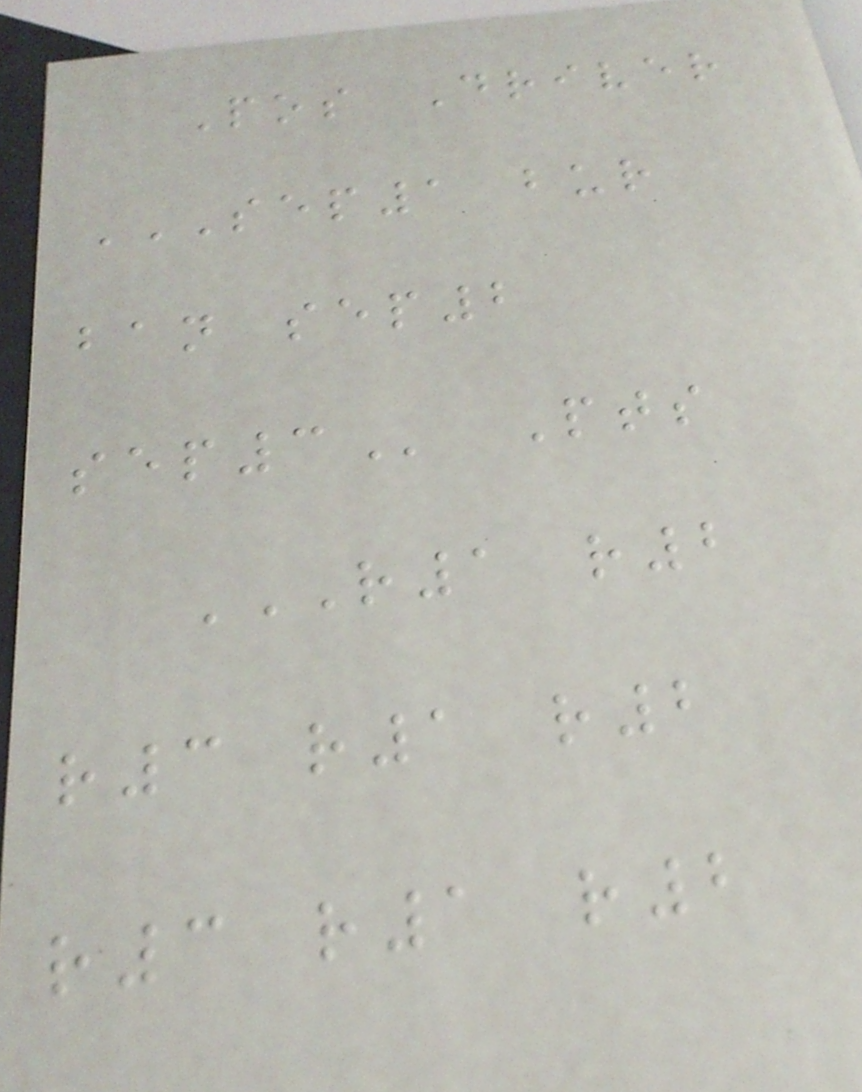Pos Driver
SEP1 BUR
BAN SEP2
SEP3 Pts
R1 R2
R3 R1 R2
R3 R1 R2
